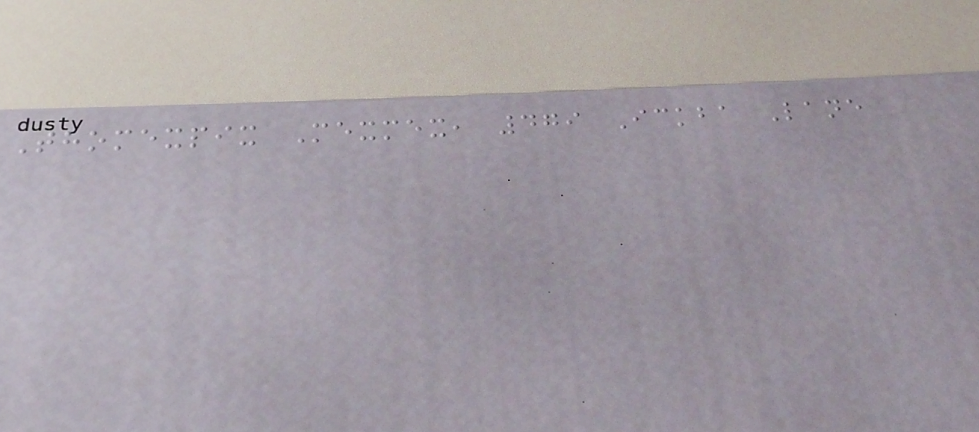Thomexpix Mexmex, 479 Ickba Lane
